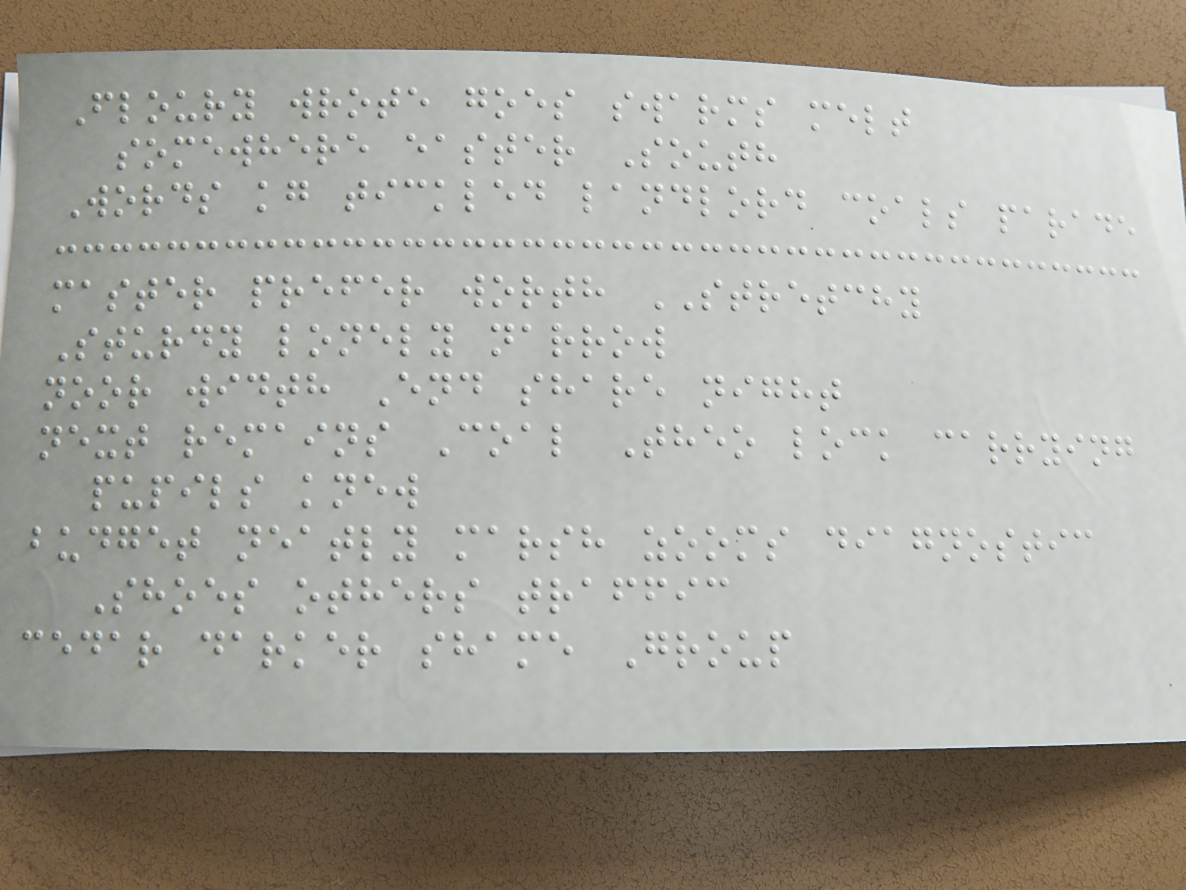Floury wrote goes swarms melt
somewhere easter South
Words kg tickled landlord coals parade
master prefer worth STRETCHY
Sturdy lonely narrow
noor width End share night
next remains Coal Theo lock carrying
pupils knew
budget neatly marsh zooms diagnostic
Shoes others traffic
cedar darker shame Group
